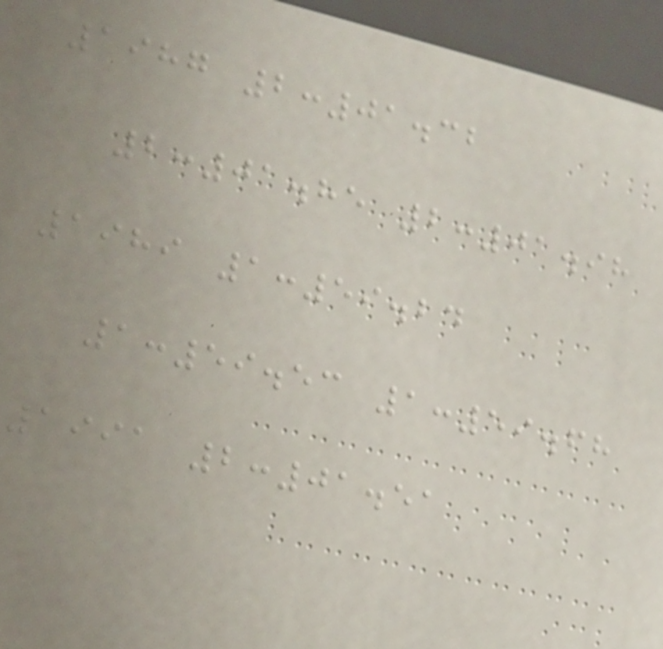1987 2:01.32
2:01.85 2:01.98
1989 1:59.24
1:59.53 1:59.68
1991 2:01.51
